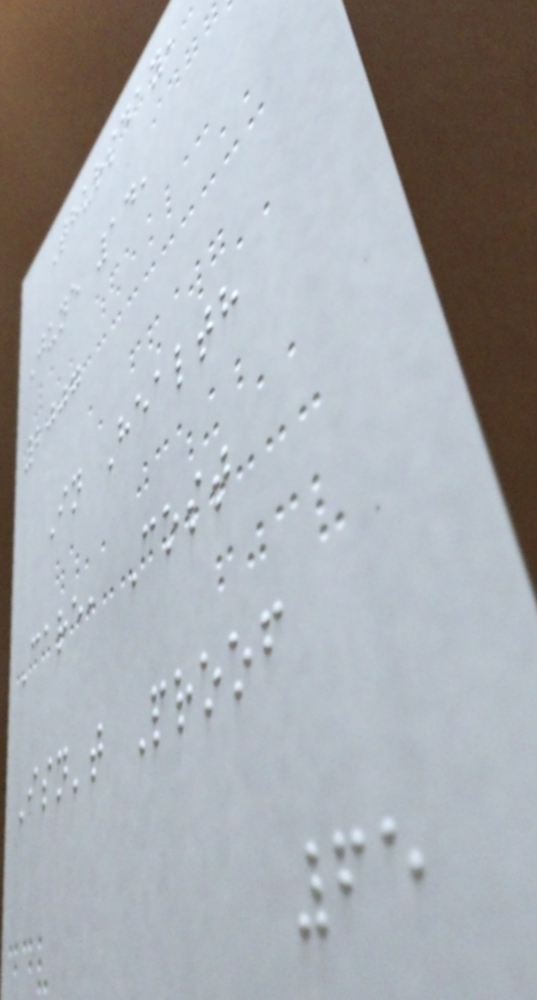Thursday,
June 14,
2007
In Health
Care, Cost
Isn't Proof
65
